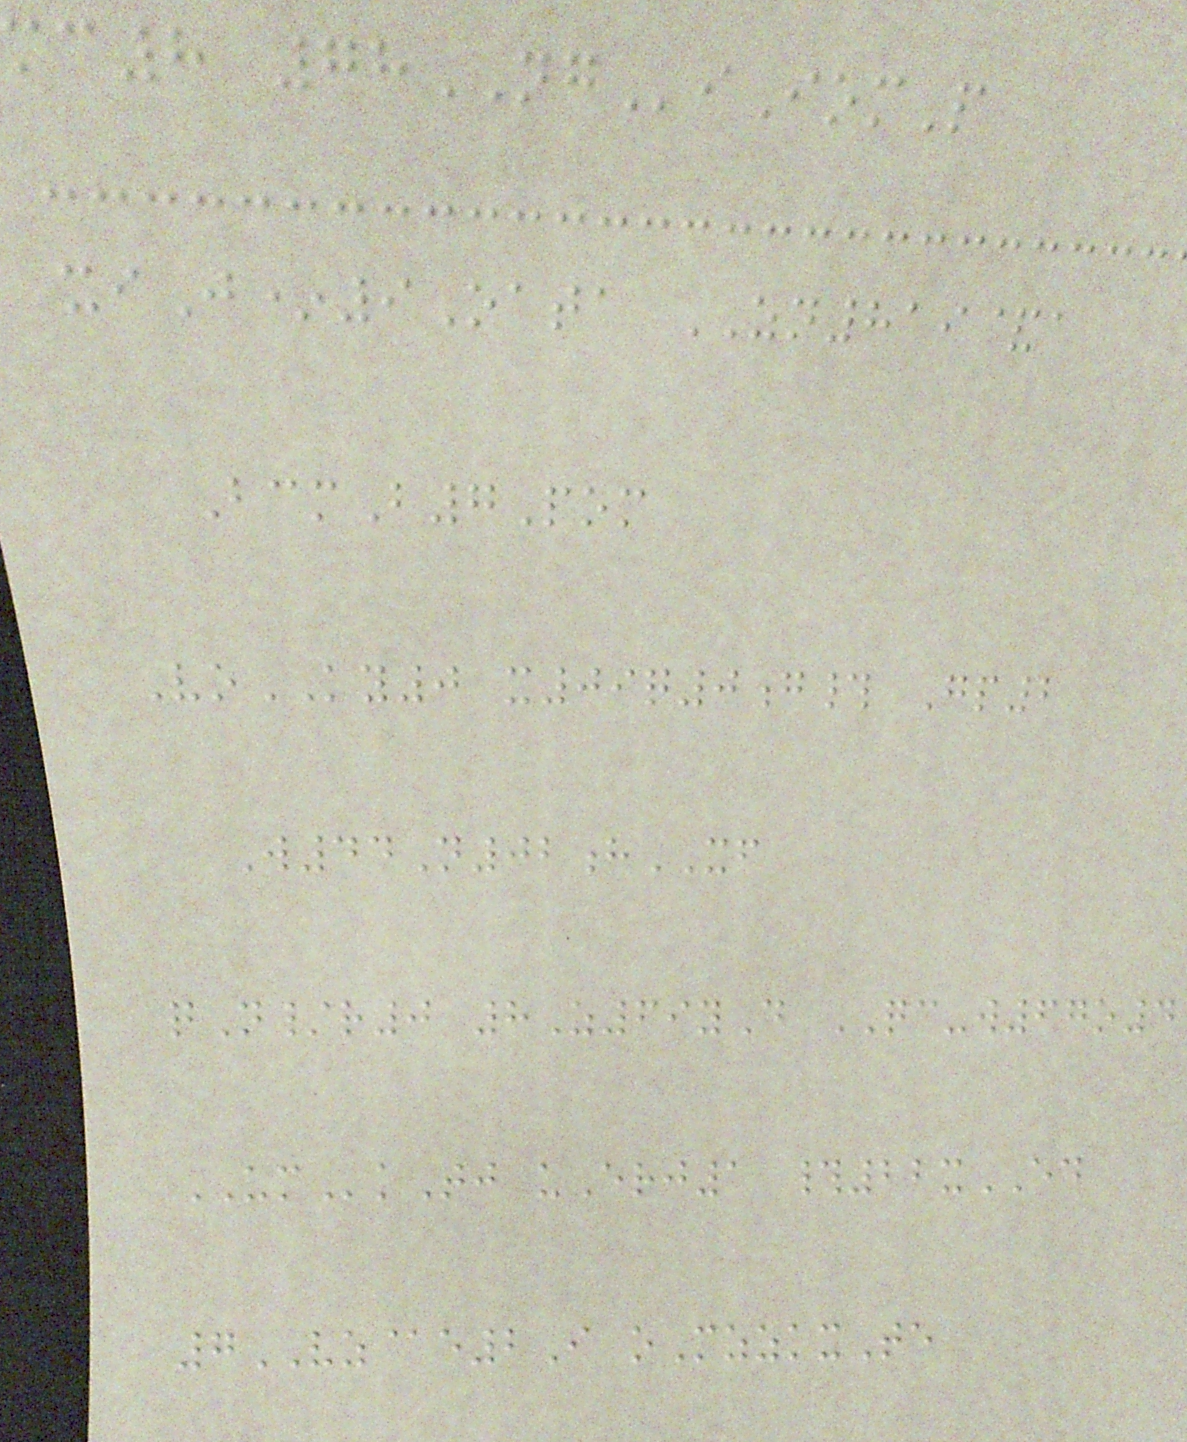mc8 78NGiIomP
xiJ*9Oata ZN819&a
BcmB7Pom
VoKY0 x09q0g# Gp2
W44N02hXF
qN/r0 8Z69yD QC-w67o4
UMkTj uErj1 #22xED
7VZ@e2I oMzzkxTe
